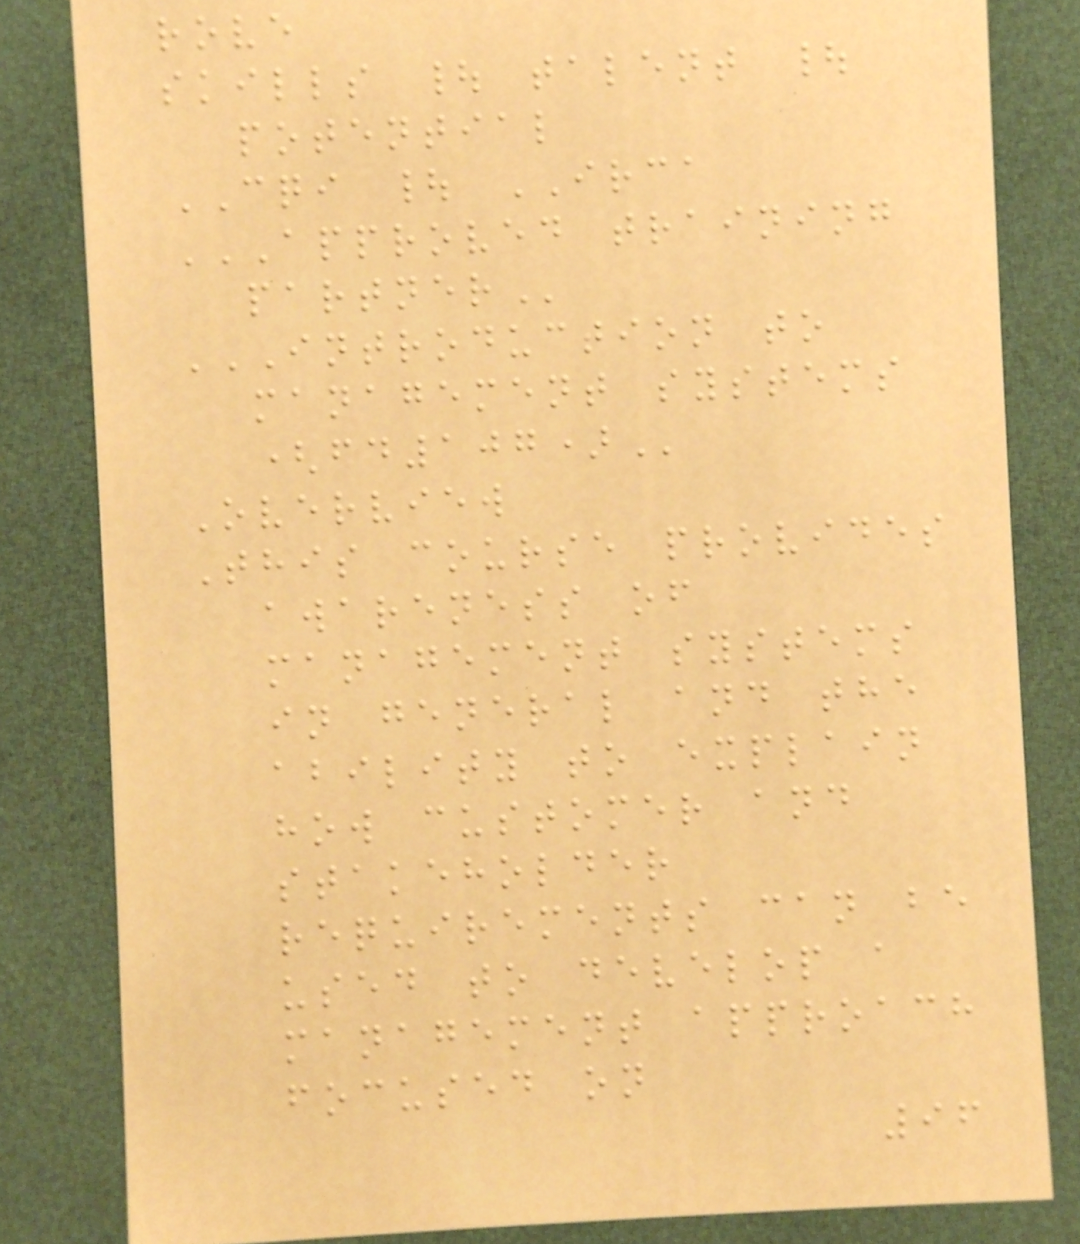rove
skills | talent |
potential
CQI | IRCA
APPROVED TRAINING
PARTNER
INTRODUCTION TO
MANAGEMENT SYSTEMS
(FD107)
Overview
This course provides
awareness of
management systems
in general and the
ability to explain
how customer and
stakeholder
requirements can be
used to develop a
management approach
focused on
96
